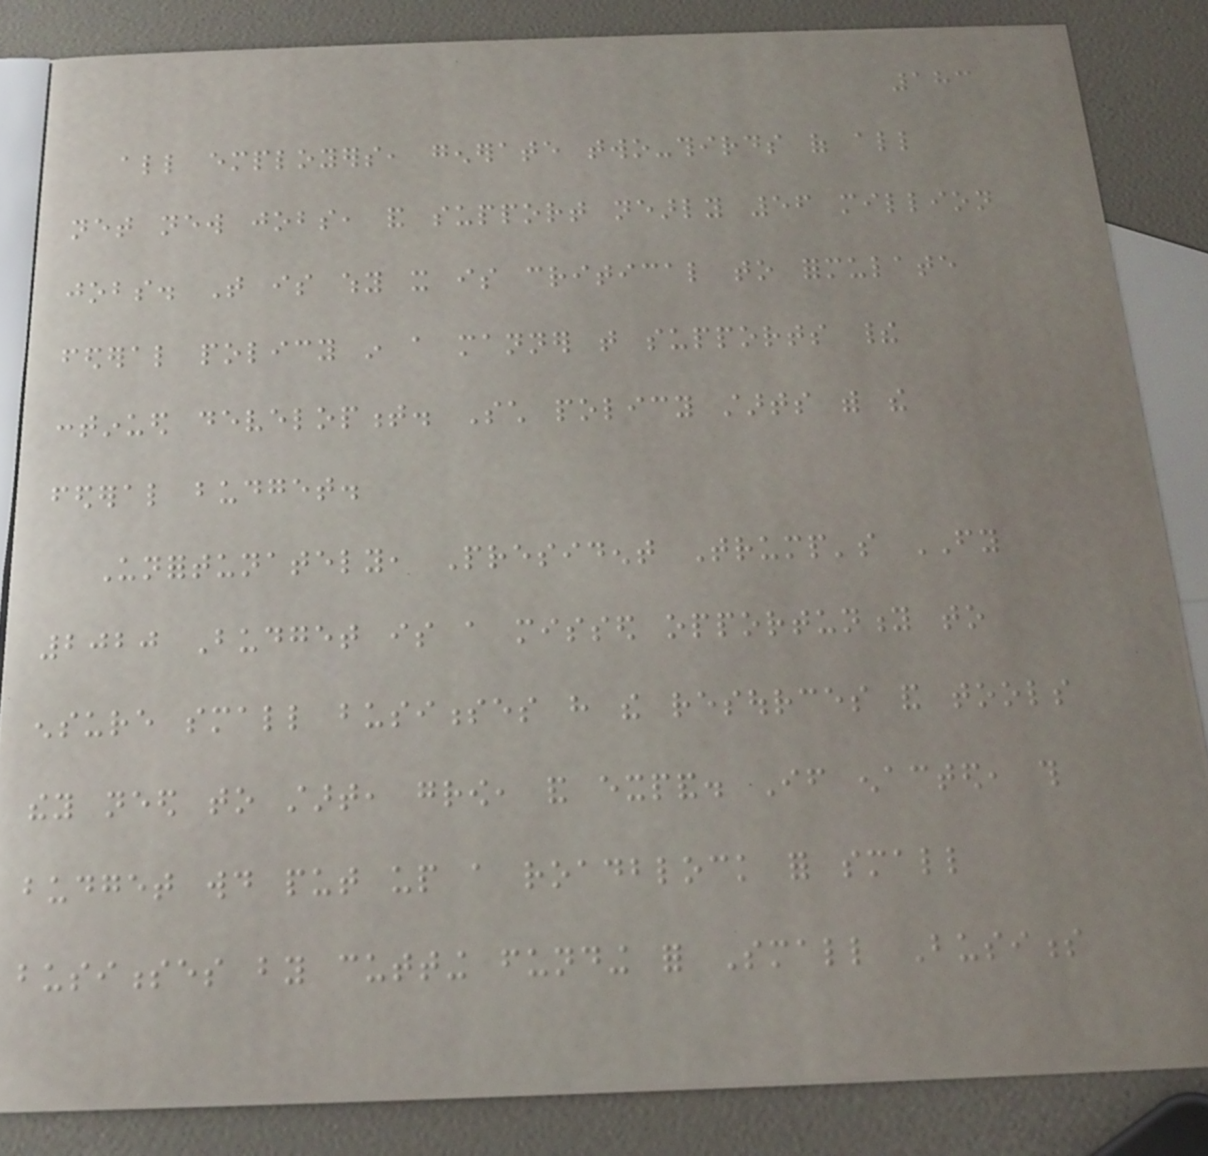183
all employers, generate two-thirds of all
net new jobs, and support nearly 56 million
jobs. That is why it is critical to formulate
federal policy in a manner that supports their
continued development. Such policy starts with the
federal budget.
Unfortunately, President Trump's FY
2020 Budget is a missed opportunity to
ensure small businesses have the resources and tools
they need to start, grow, and expand. If enacted, this
budget would put up a roadblock for small
businesses by cutting funding for Small Business
